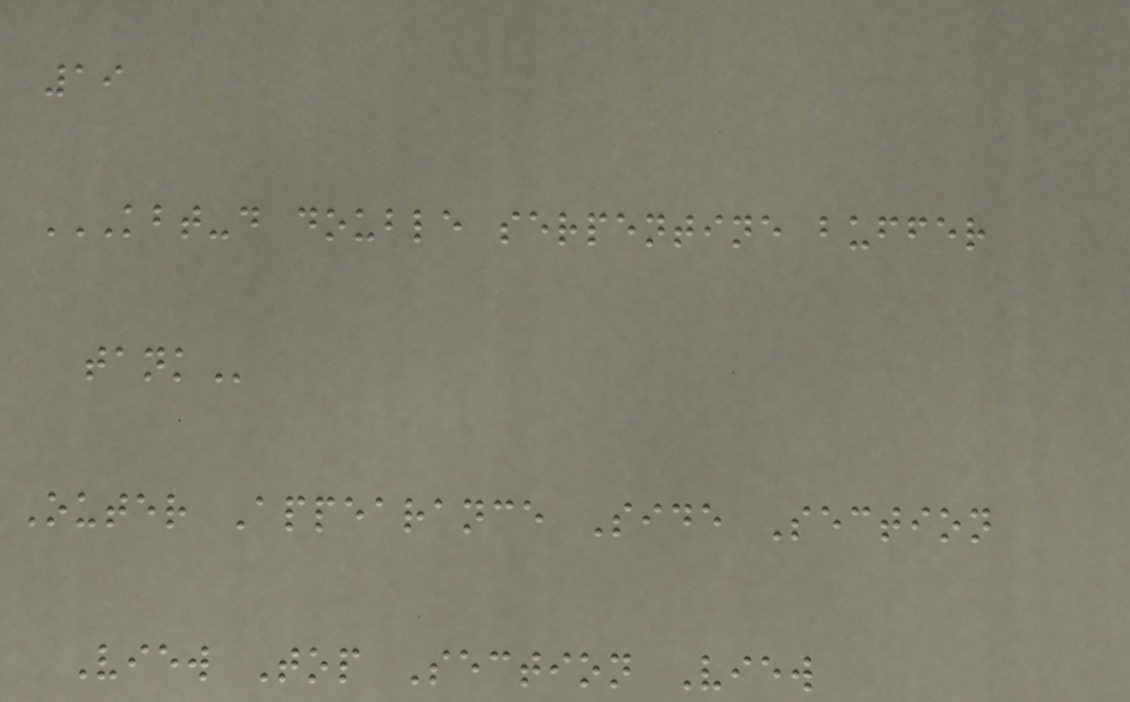19
KBT-D DOUBLE SERPENTINE BUFFER
TANK
Outer Appearance Side Section
View Top Section View
